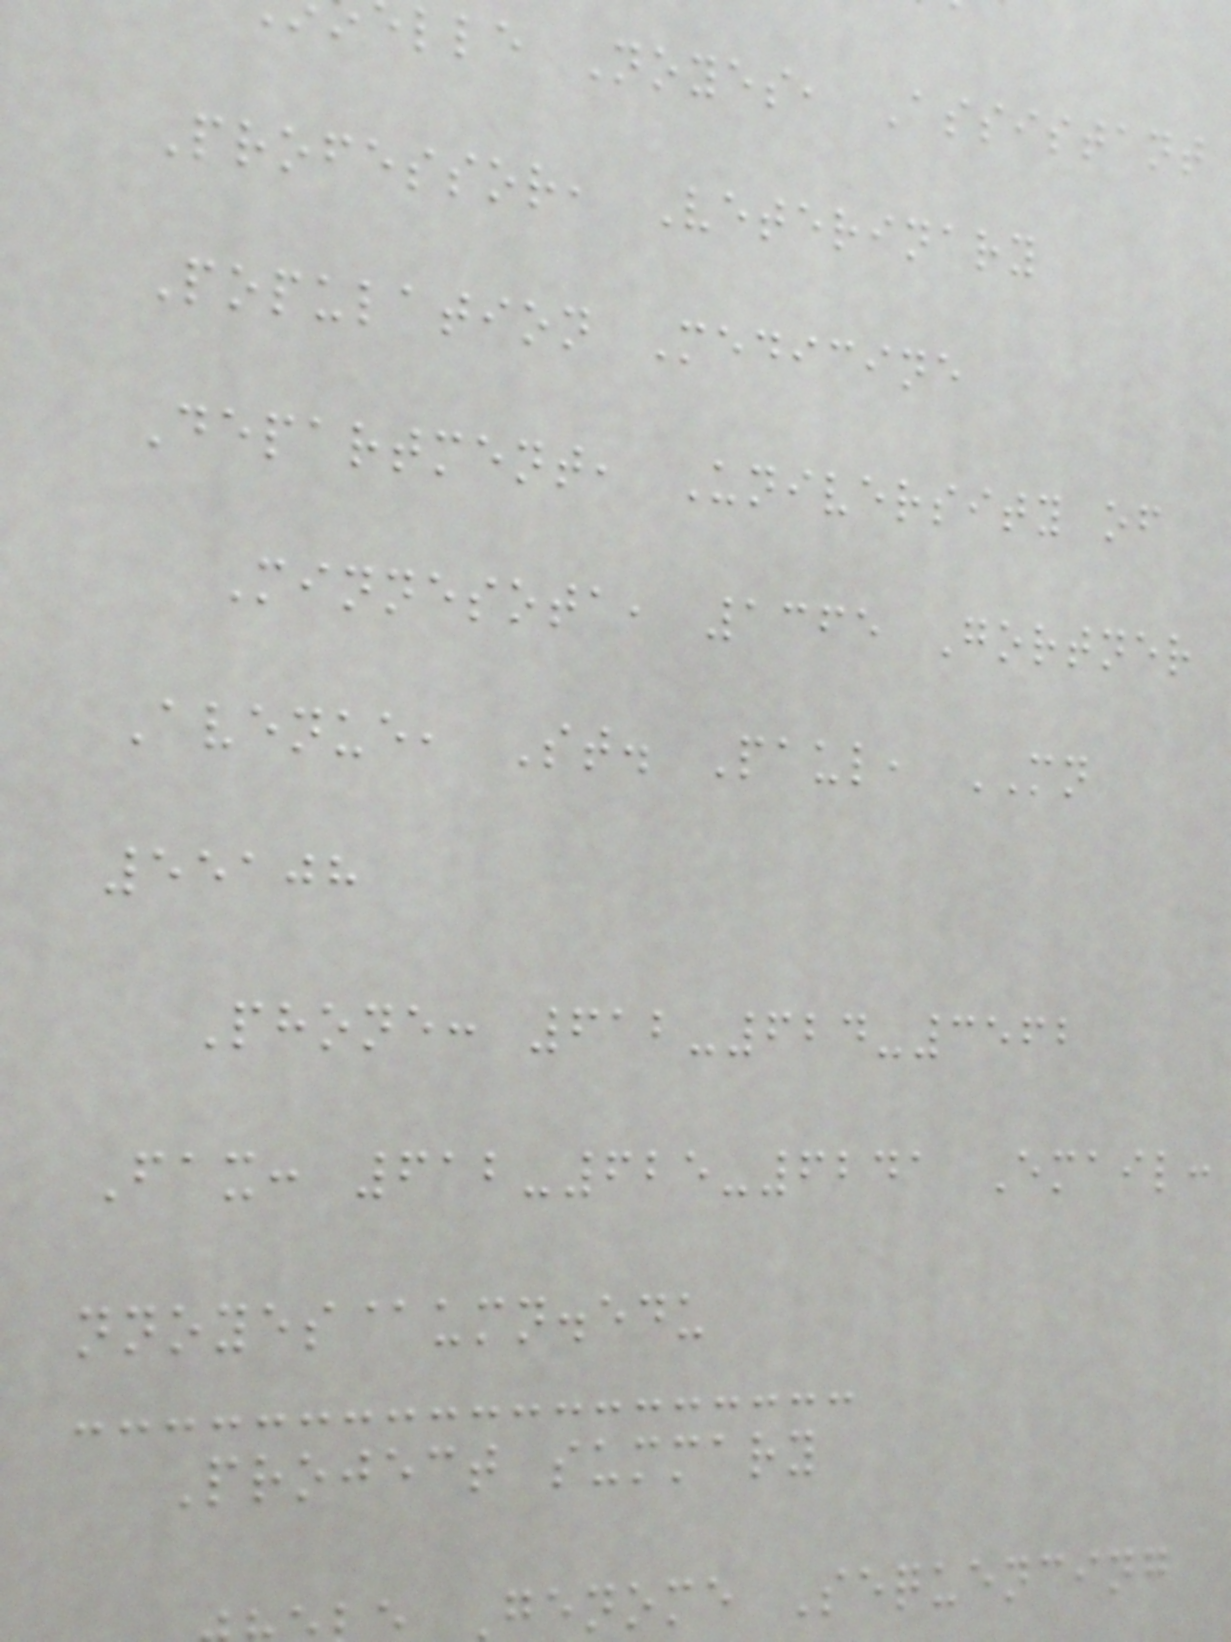lle Noyes, Assistant
Professor, Veterinary
Population Medicine
Department, University of
Minnesota, 1365 Gortner
Avenue, St. Paul, MN
55108
Phone: 612-624-3562
Fax: 612-625-6241 Email:
nnoyes@umn.edu
Project summary
genome Sequencing
